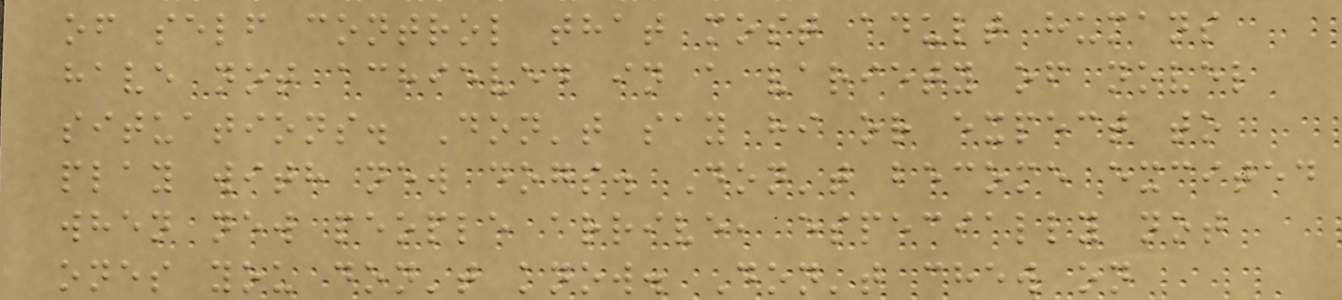of self control that most adult humans
have not achieved in a variety of novel
situations. Don't say hi or expect to
play with new dogs. Don't become excited
when new people arrive, especially not
ones you don't know. Don't chew on
